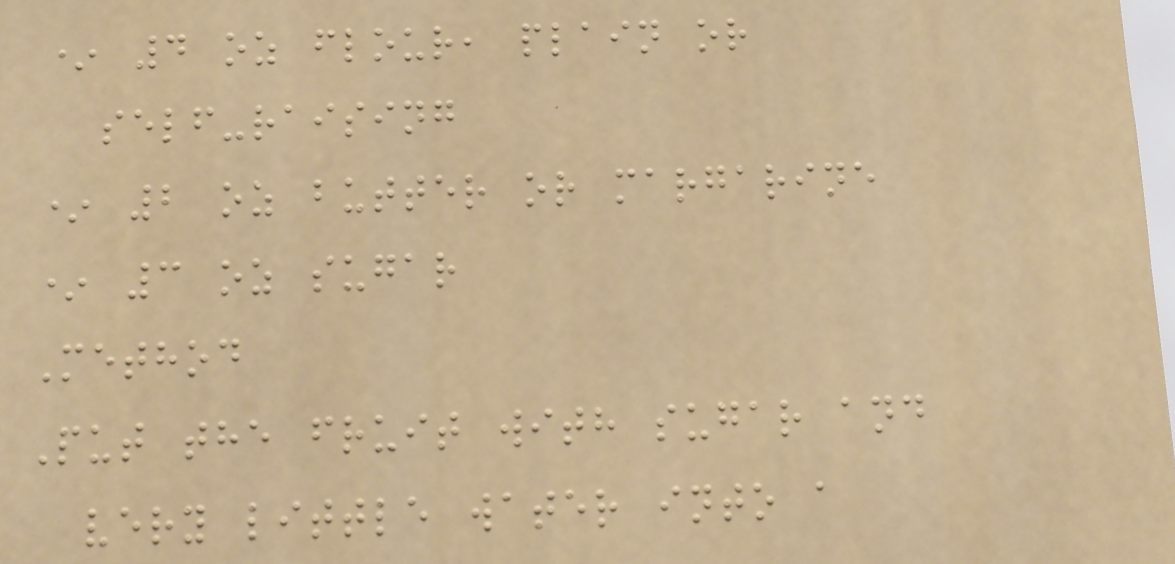* 4 oz flour, plain or
self-raising
* 2 oz butter or margarine
* 3 oz sugar
Method
Put the fruit with sugar and
very little water into a
